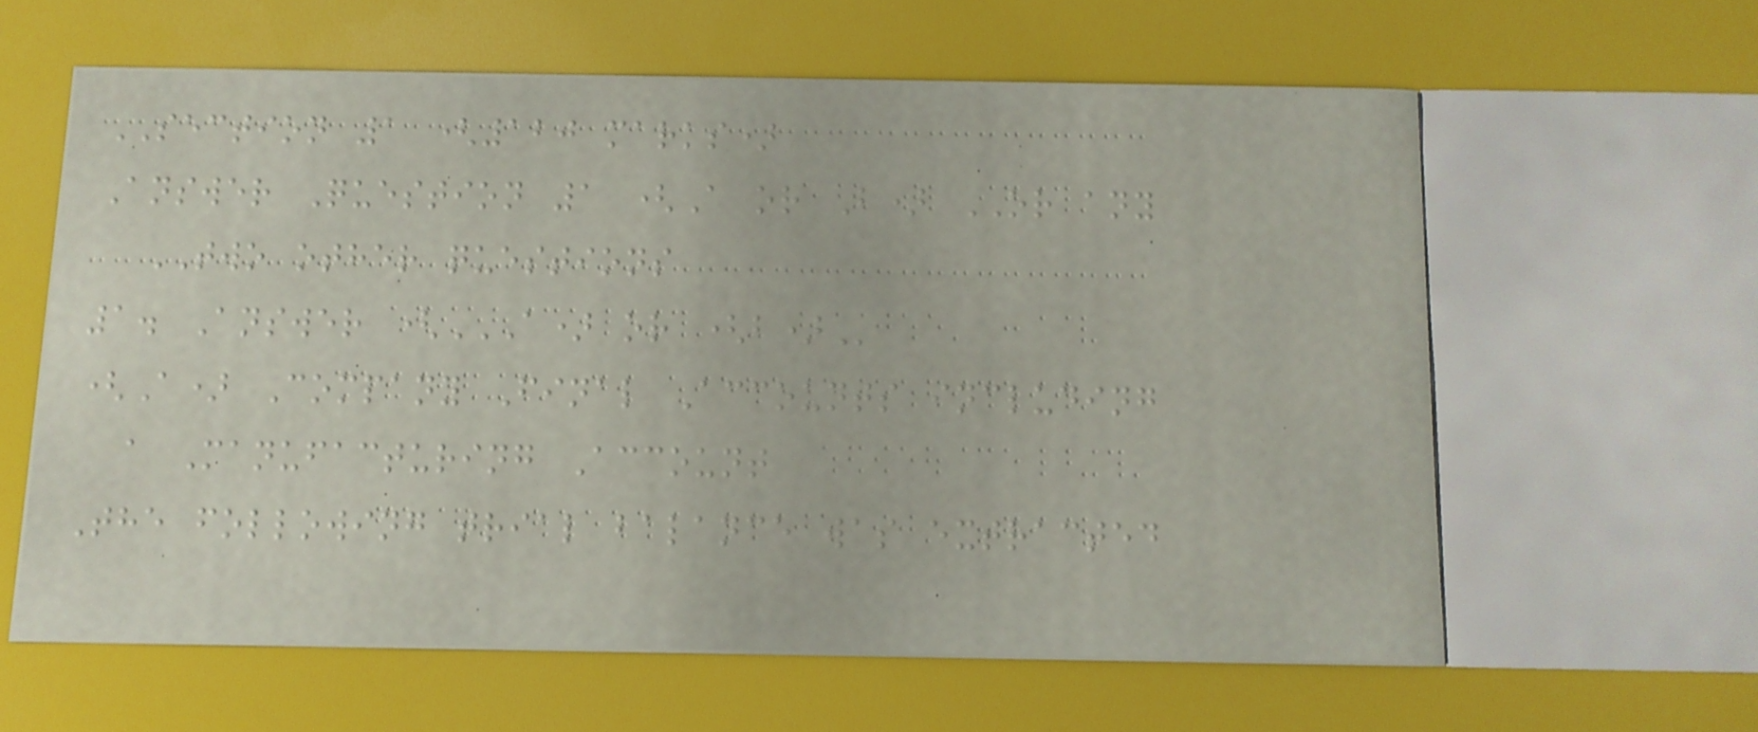SECTION 1 (120 marks)
Answer Question 1 (A or B) OR any
TWO other questions
1. Answer (A) OR (B)
(A) Company Final Accounts including
a Manufacturing Account
The following trial balance was extracted
